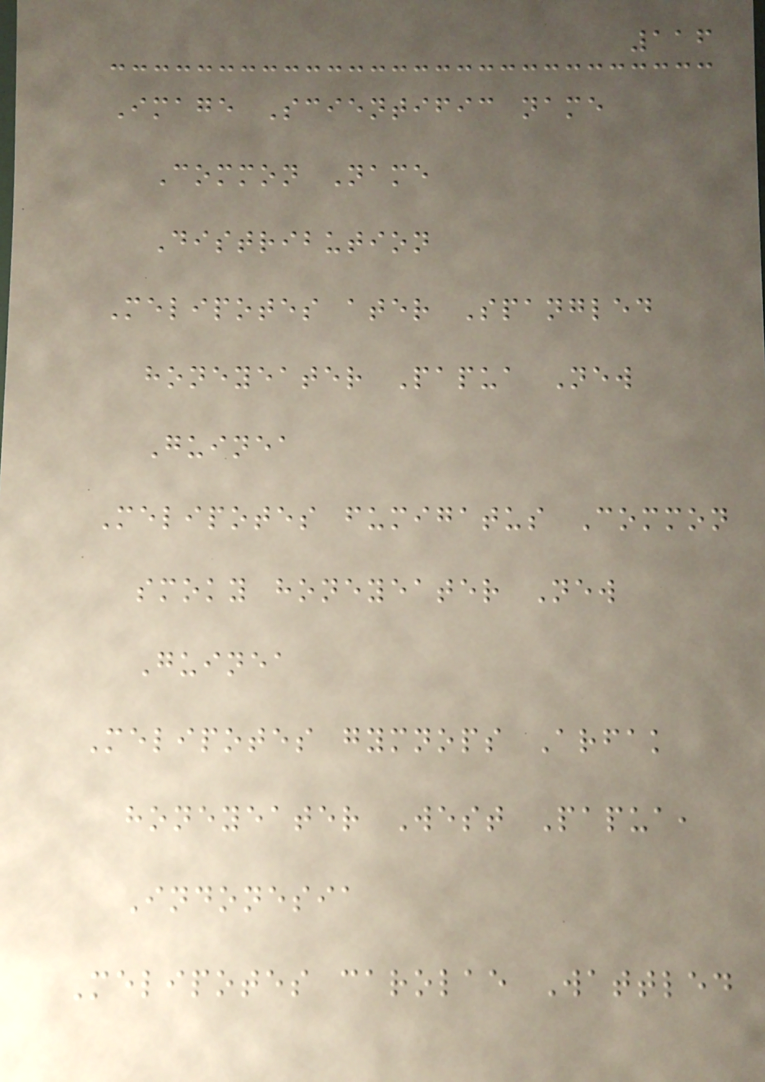116
Image Scientific name
Common Name
Distribution
Melipotes ater Spangled
honeyeater Papua New
Guinea
Melipotes fumigatus Common
smoky honeyeater New
Guinea
Melipotes gymnops Arfak
honeyeater West Papua,
Indonesia
Melipotes carolae Wattled
